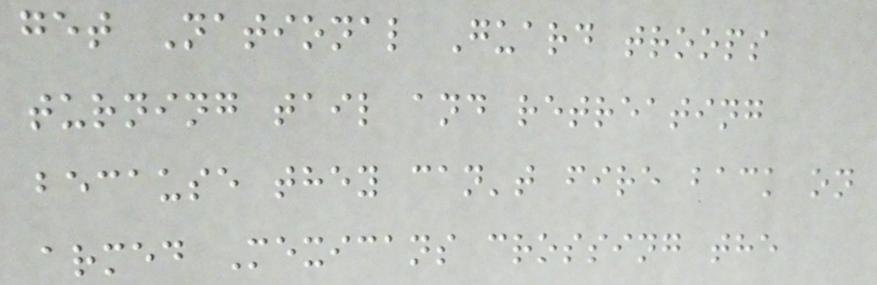get National Guard troops
turning tail and retreating
because they can't fire back on
armed Mexicans crossing the
